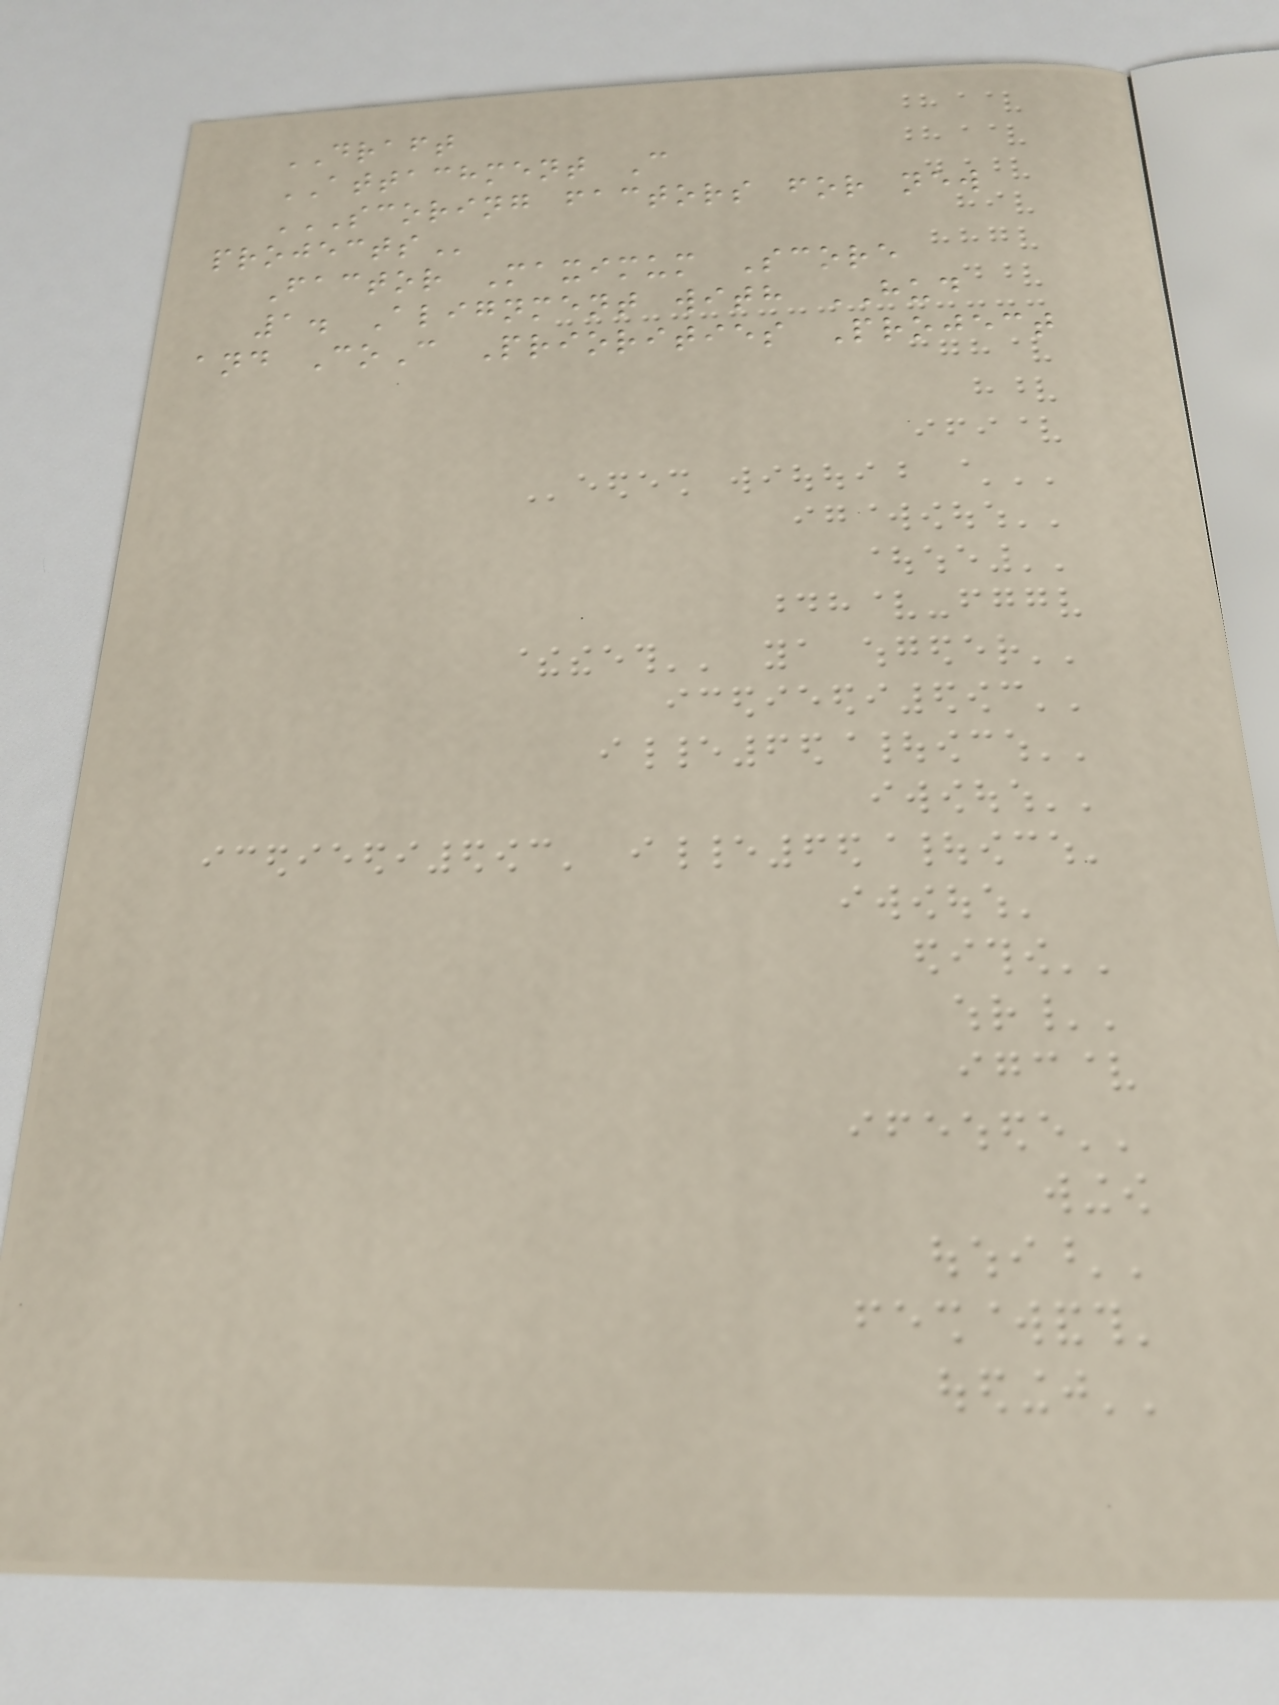DRAFT
ATTACHMENT C
SCORING FACTORS FOR NEW
PROJECTS
Factor Maximum Score
1. Alignment with HUD
and CoC Priorities Project
